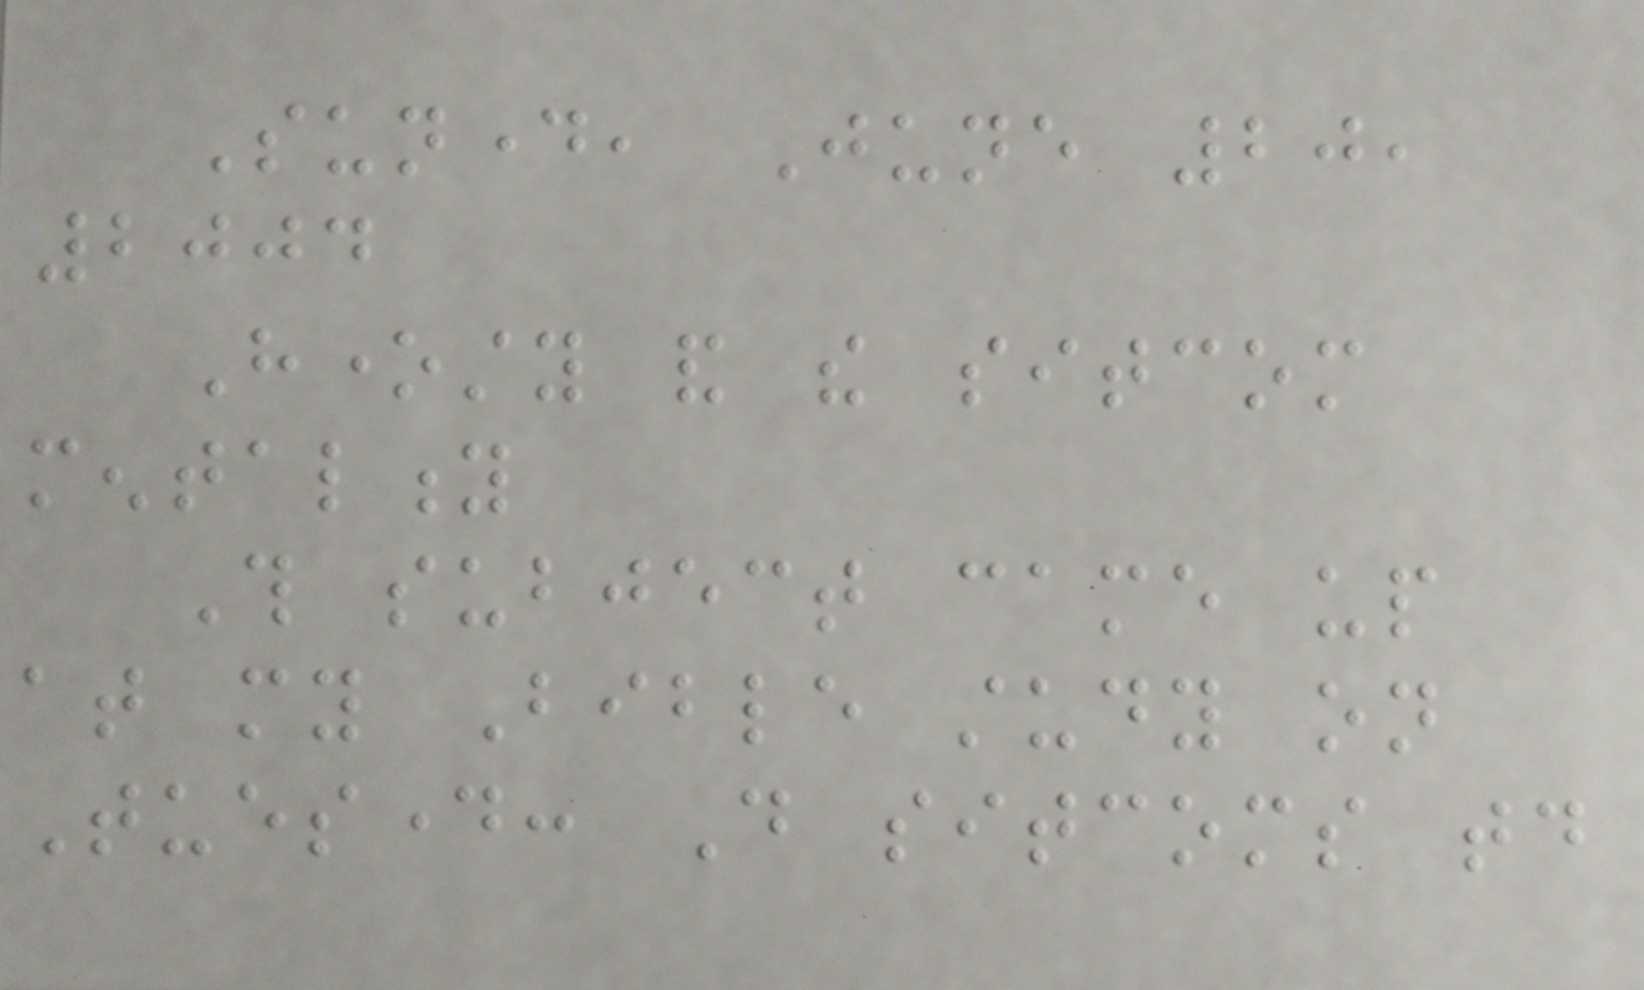Sunday, June 20,
2004
Honesty and the sitcom
mentality
This subject came up
at my Bible study on
Tuesday: Do sitcoms today
